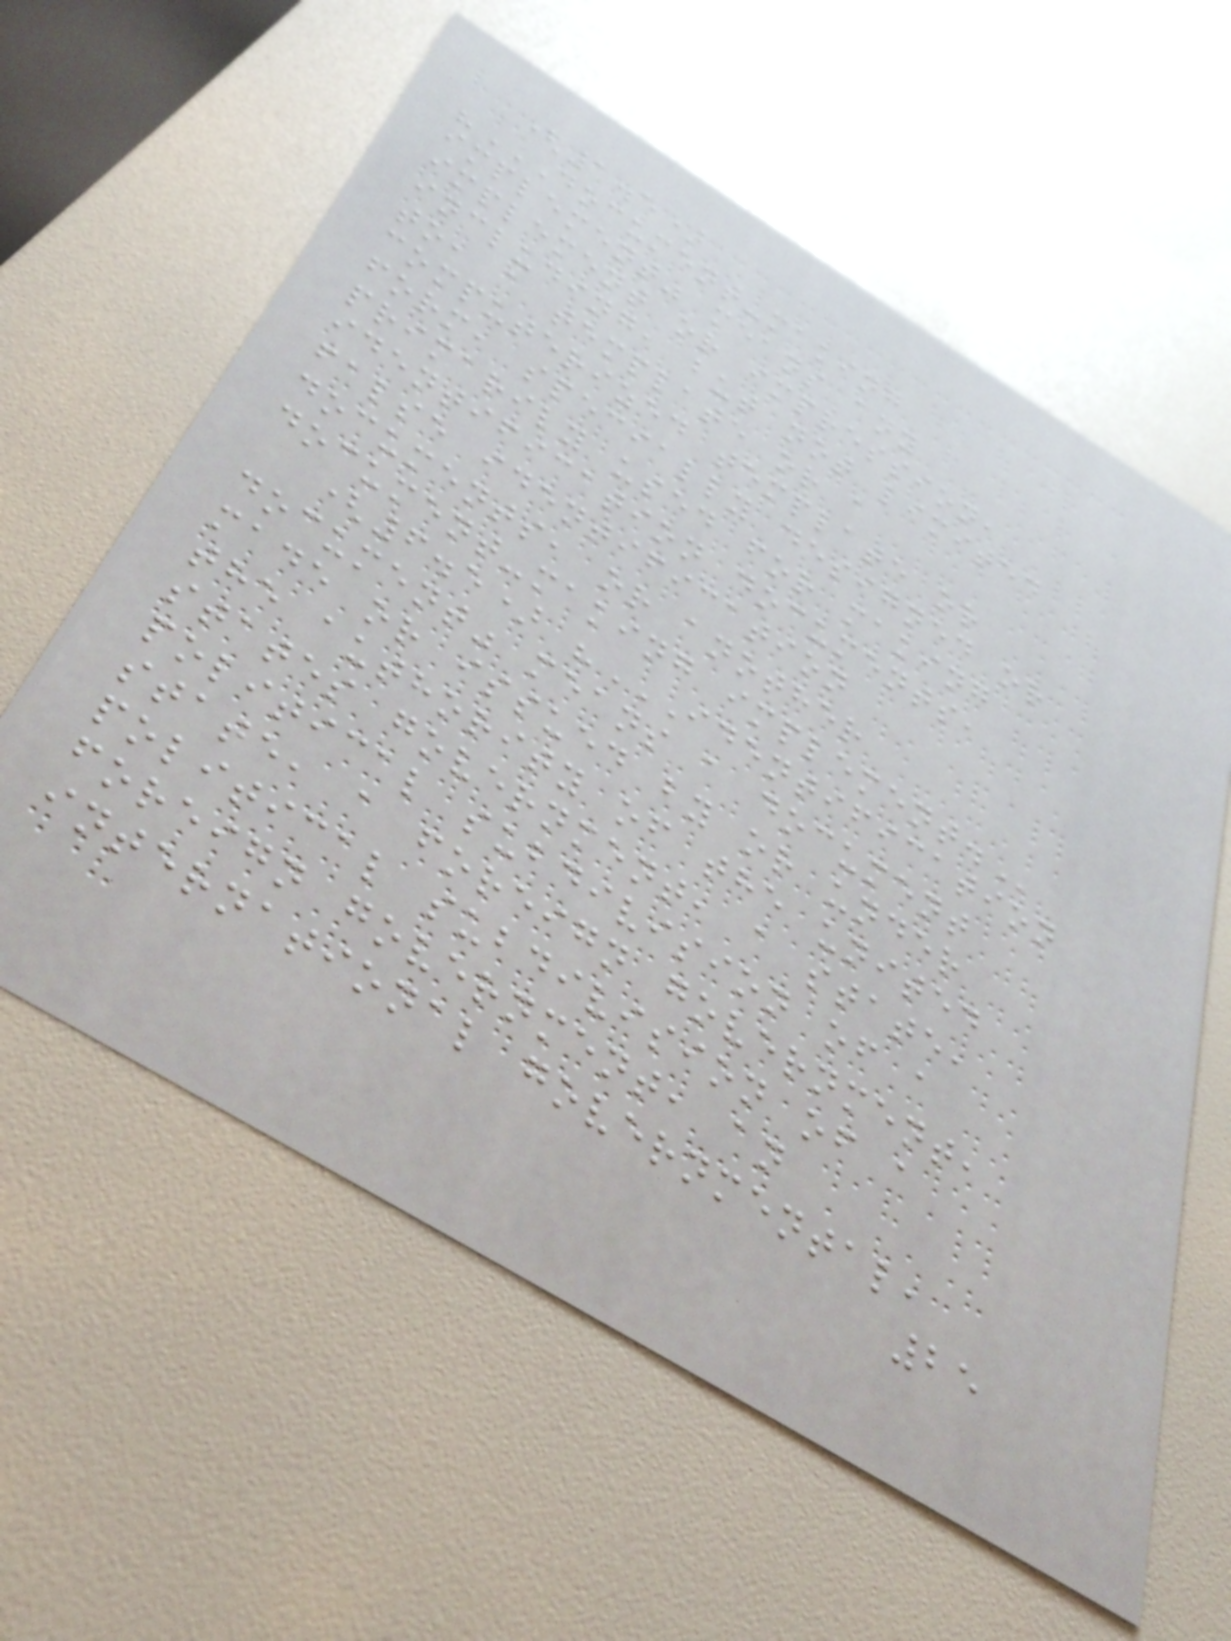(1.5)
"DOCUMENT-MAKING
IMPLEMENT" MEANS ANY
IMPLEMENT OR IMPRESSION,
INCLUDING, BUT NOT LIMITED
TO, A TEMPLATE OR A
COMPUTERIZED TEMPLATE OR
FORM, SPECIALLY DESIGNED OR
PRIMARILY USED FOR MAKING
IDENTIFICATION DOCUMENTS,
FALSE IDENTIFICATION
DOCUMENTS, OR ANOTHER
DOCUMENT-MAKING IMPLEMENT.
(6.5) "IDENTIFICATION
DOCUMENT" MEANS A DOCUMENT
MADE OR ISSUED BY OR UNDER
THE AUTHORITY OF THE UNITED
STATES GOVERNMENT, A STATE,
POLITICAL SUBDIVISION OF A
STATE, A FOREIGN GOVERNMENT,
POLITICAL SUBDIVISION OF A
FOREIGN GOVERNMENT, AN
INTERNATIONAL GOVERNMENTAL,
25
